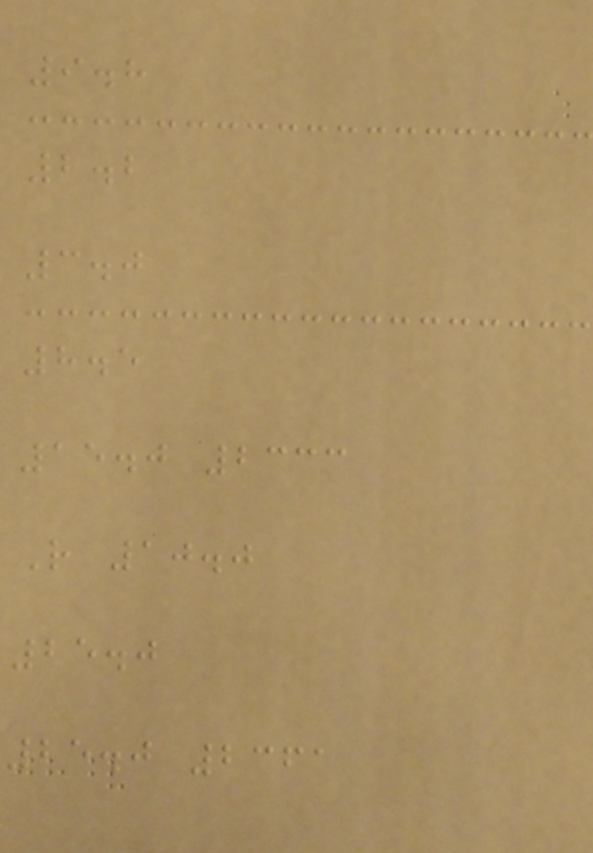9.8
2.2
3.0
8.5
15.0 2333
R 10.0
25.0
25.0 2361
